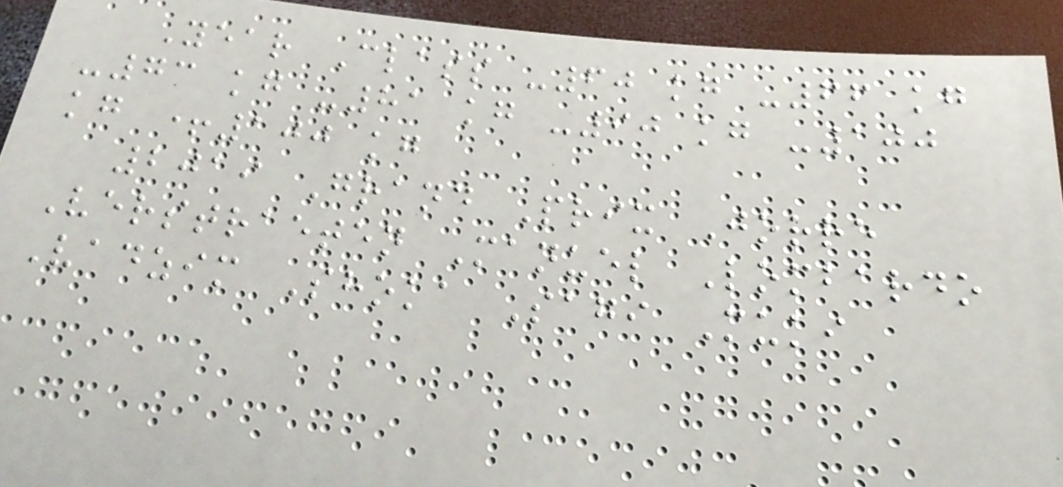Year Class -60 kg -66 kg
-73 kg -81 kg -90 kg -100
kg +100 kg
2019 Grand Prix Jorre
Verstraeten Manuel Lombardo
Vadzim Shoka Sagi Muki
